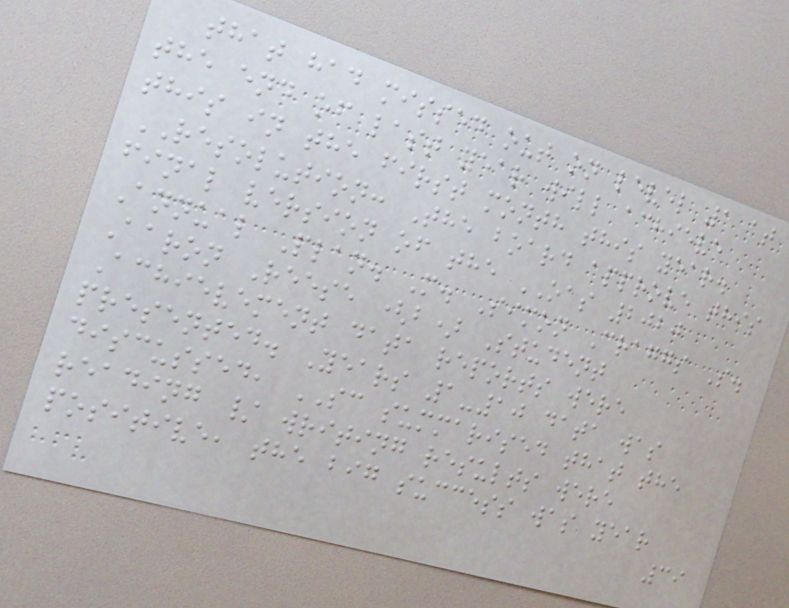that had missed out on level 1 at
the end of last year will achieve
this in the first month this year.
RESOLUTION: The board approve this
final version of the OAS 2020
Annual Plan. M. Simon Craggs S.
Aaron Reese (b) Student
Achievement data reports were
presented. Years 1-10 data was
discussed, SC summarised that the
reading / writing results were
positive, the big success was year
39
